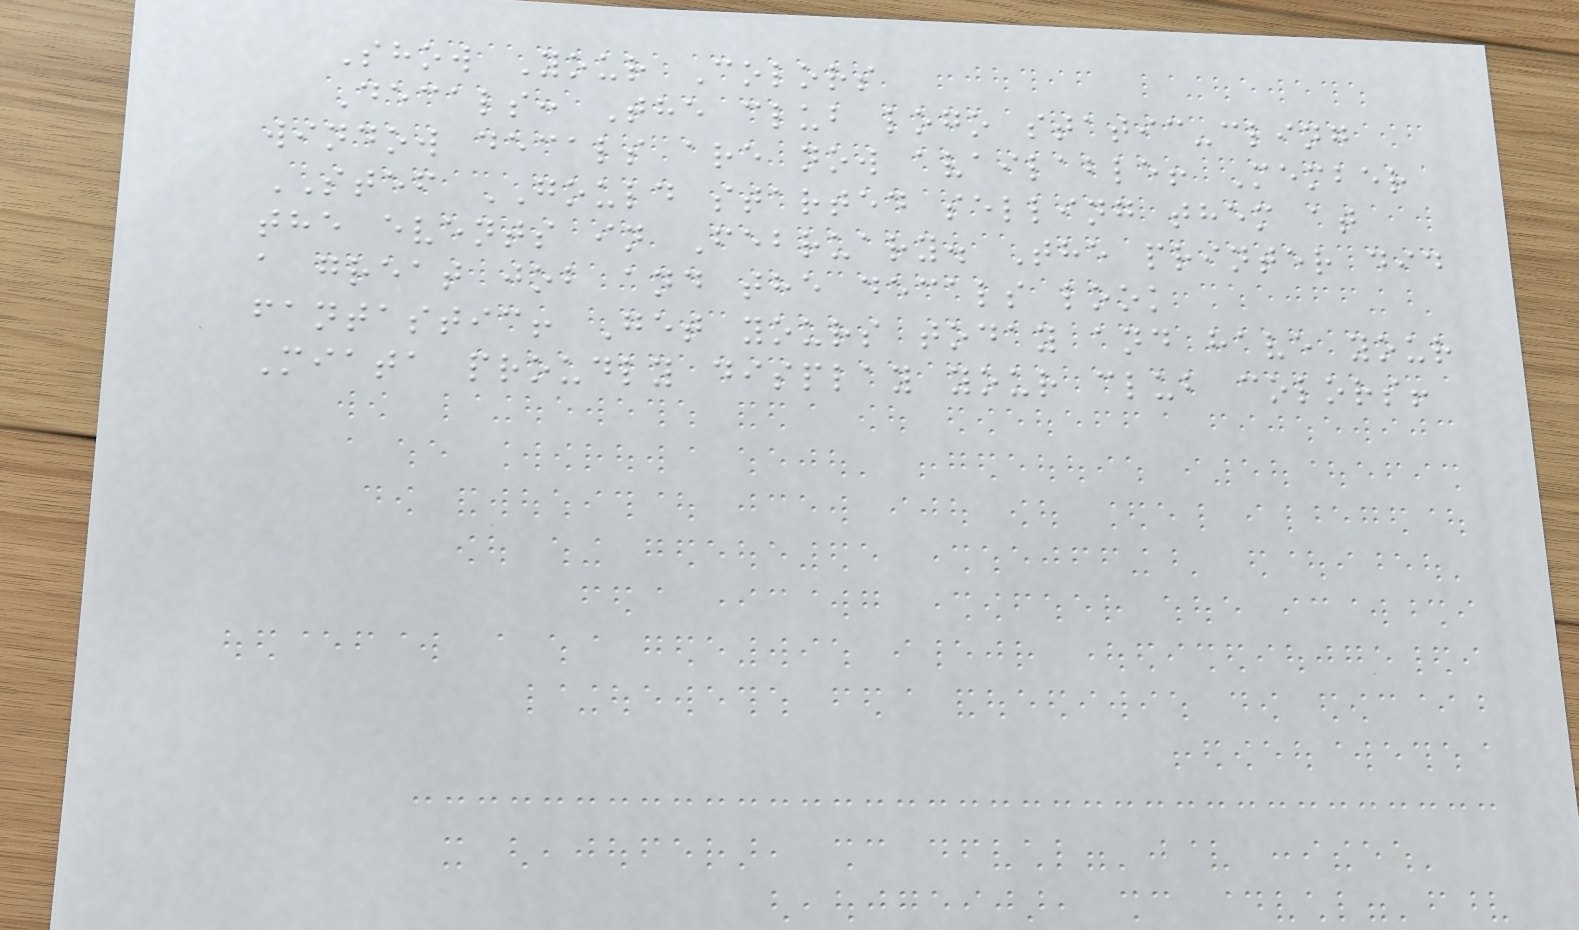Show Your Colors
Decals: The club logo static-cling
window decals are now available! Member
STEF GOULD started selling them at
the events in February. The printer did
a great job and the decals look
fantastic! Get yours today and have your
Miata proudly display your club colors!
